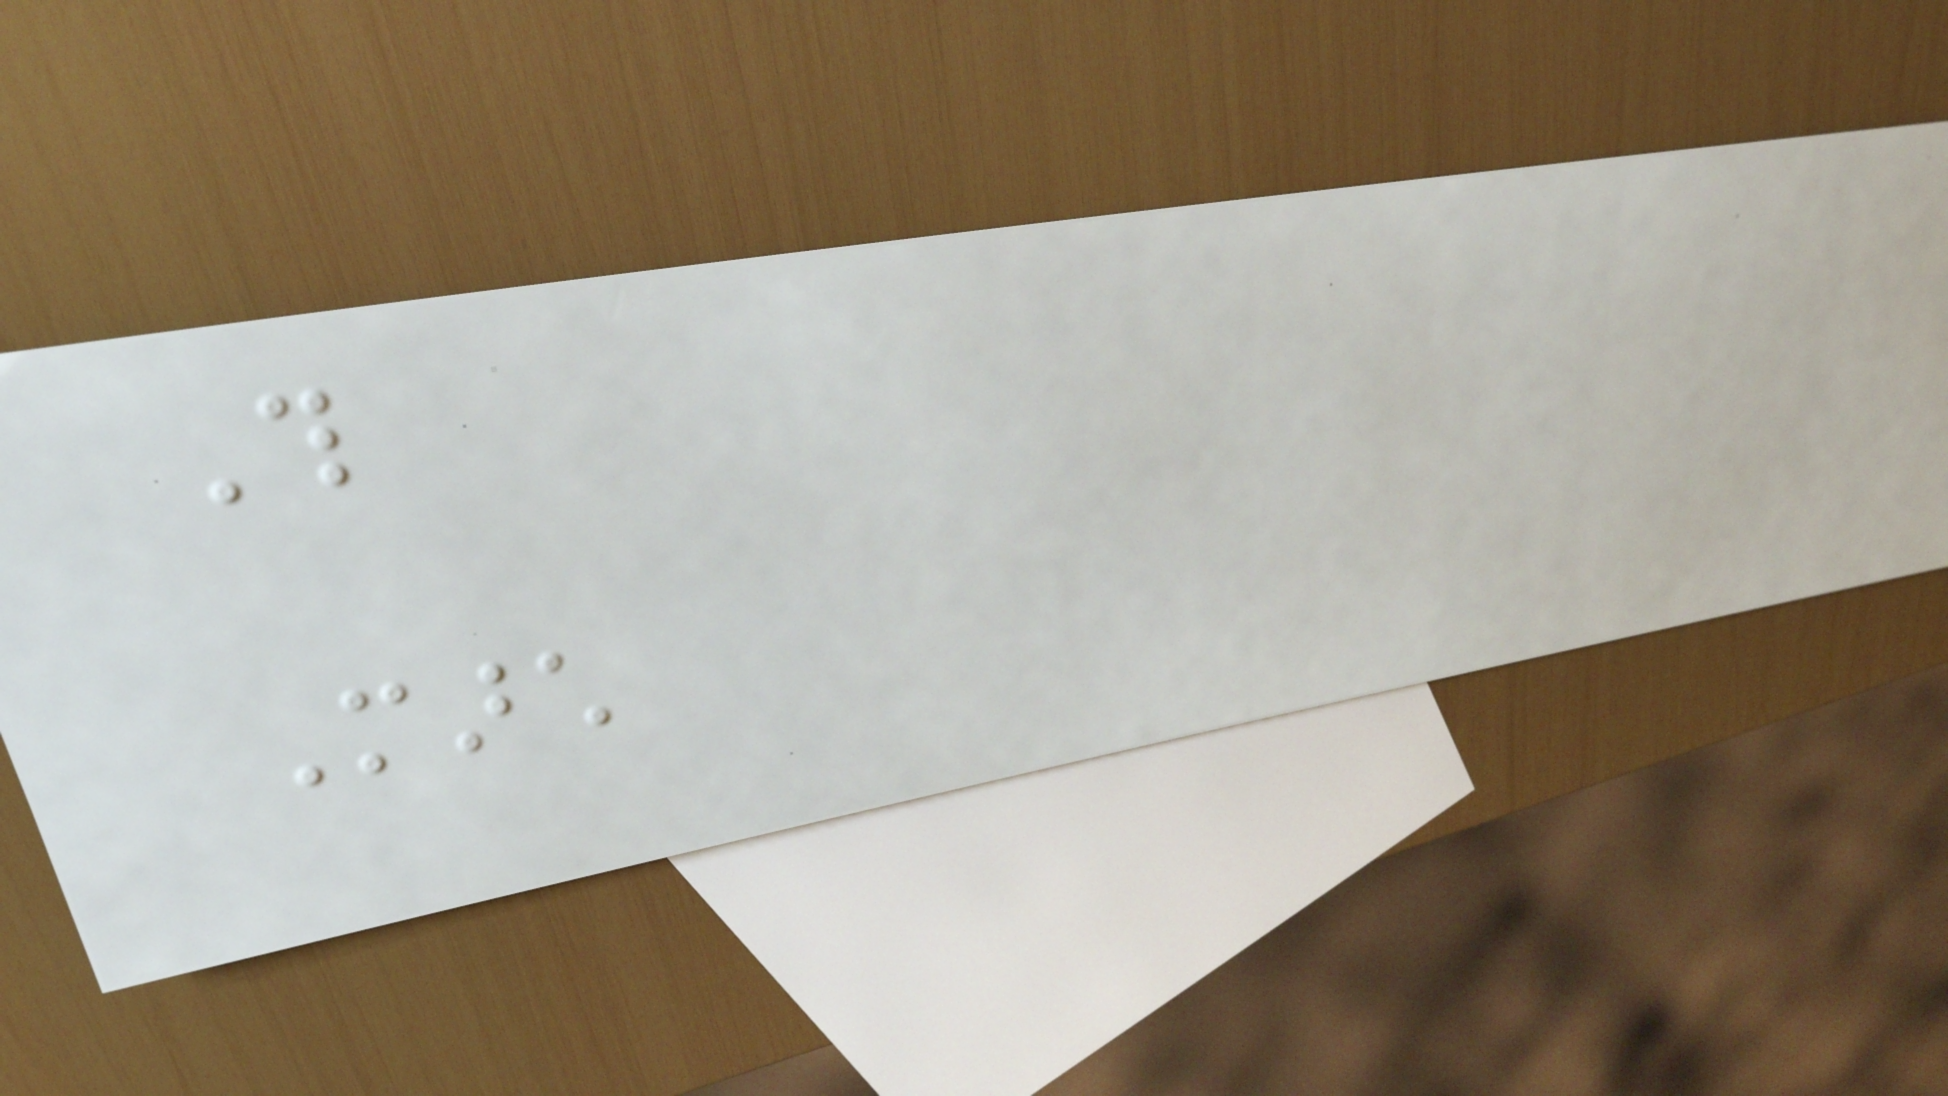This
March
